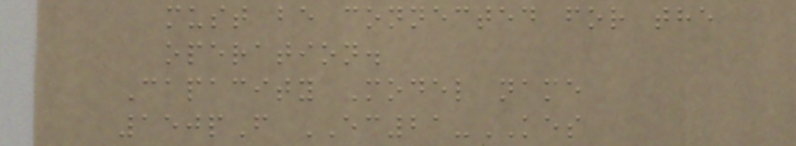must be connected for the
operation.
Capacity Model name
150pF EC21-KES
